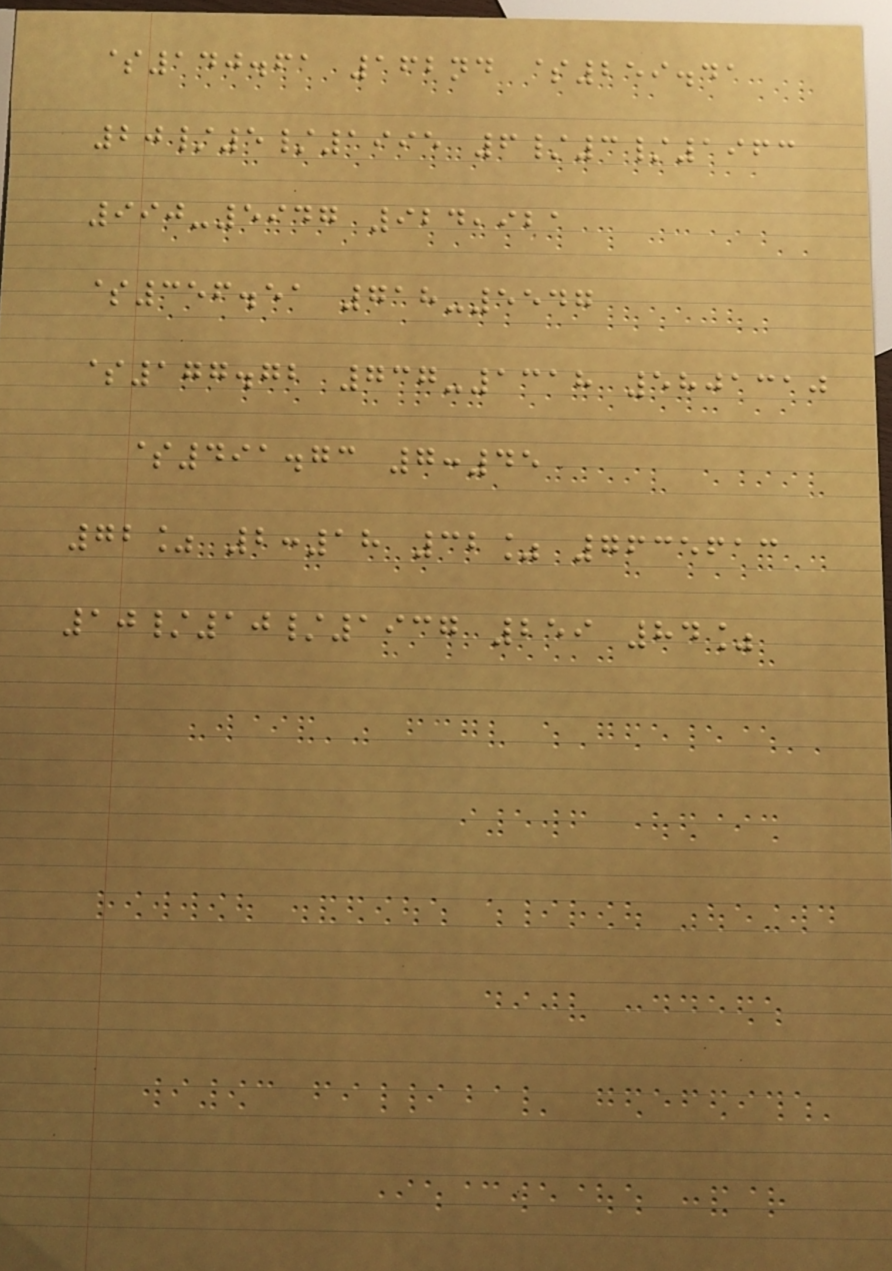$140.61 162nd $259.41
20/5/1995 6/3/1963
990-5947 924,921
$356.51 718-5547
$177.72 737-1318 5801310
$491.73 7:45
72% 2:18 32% 7635613
10/10/1937 259 84%
